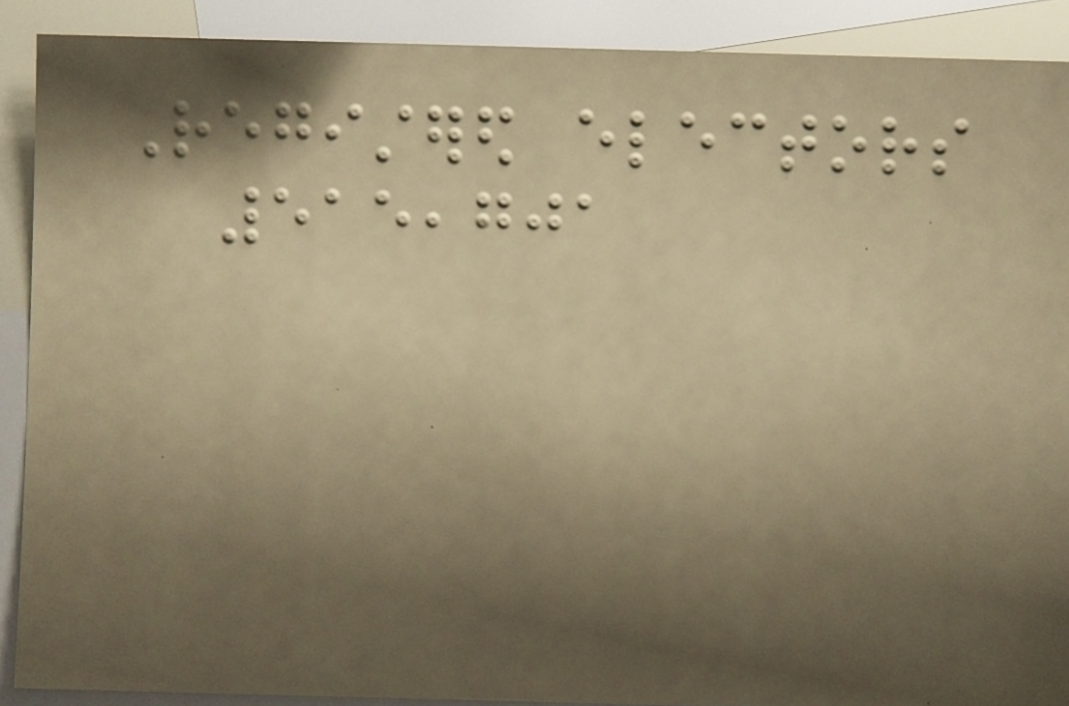Registered electors
515,701
